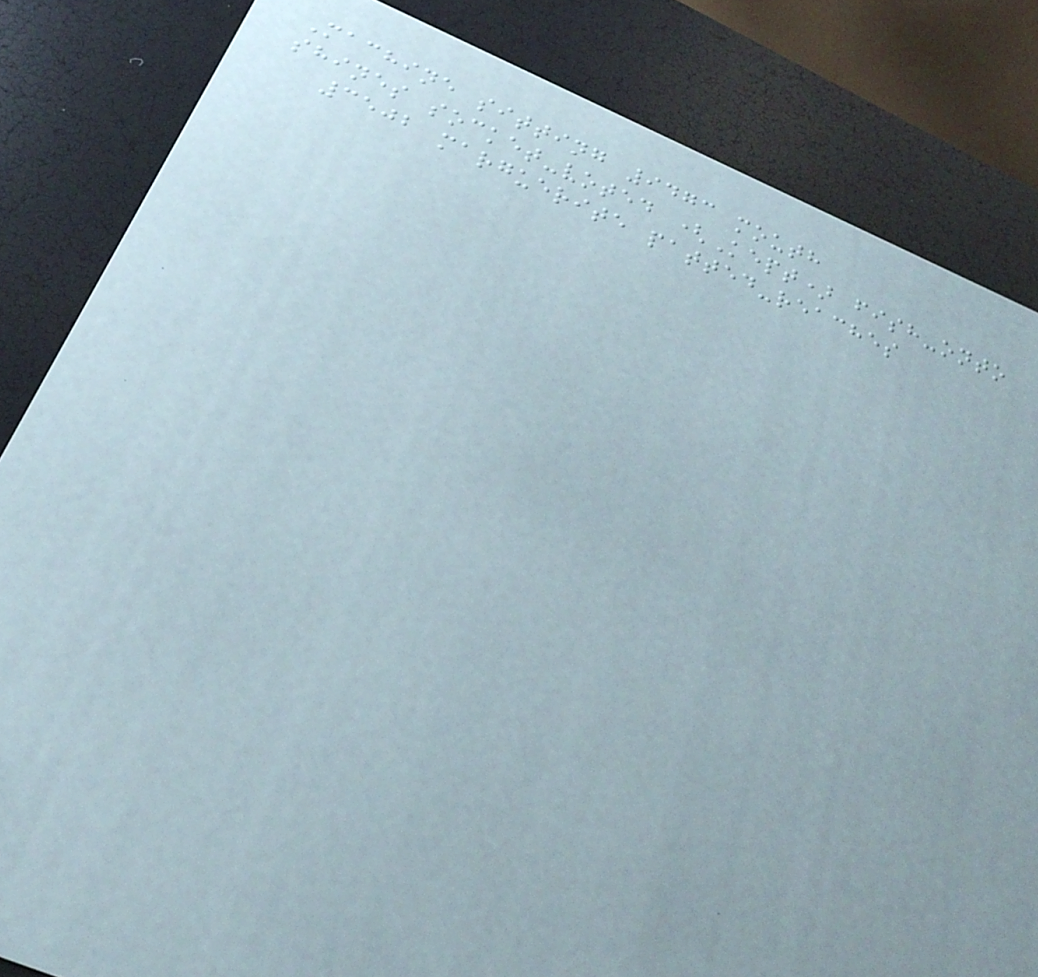Machine sitting 9473 mouth
shines socket-voted (Kept) fish-onto
3502 marguerite patted-reaches
